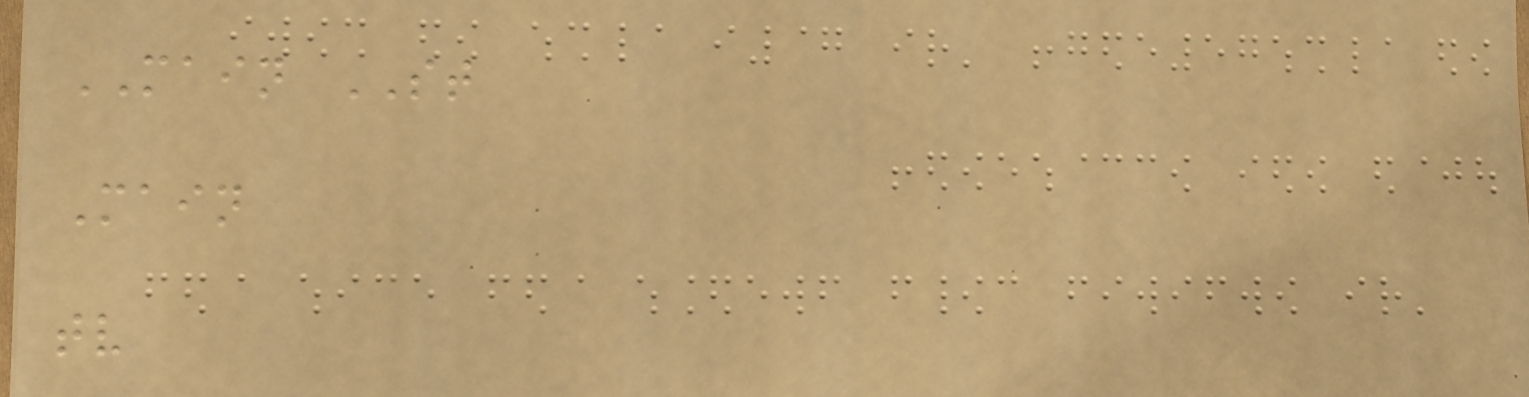MAIN ST
Main
tv
